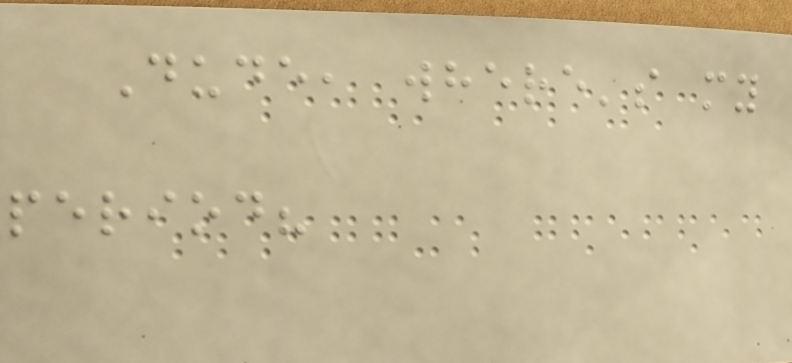Dude, where's my
period?
